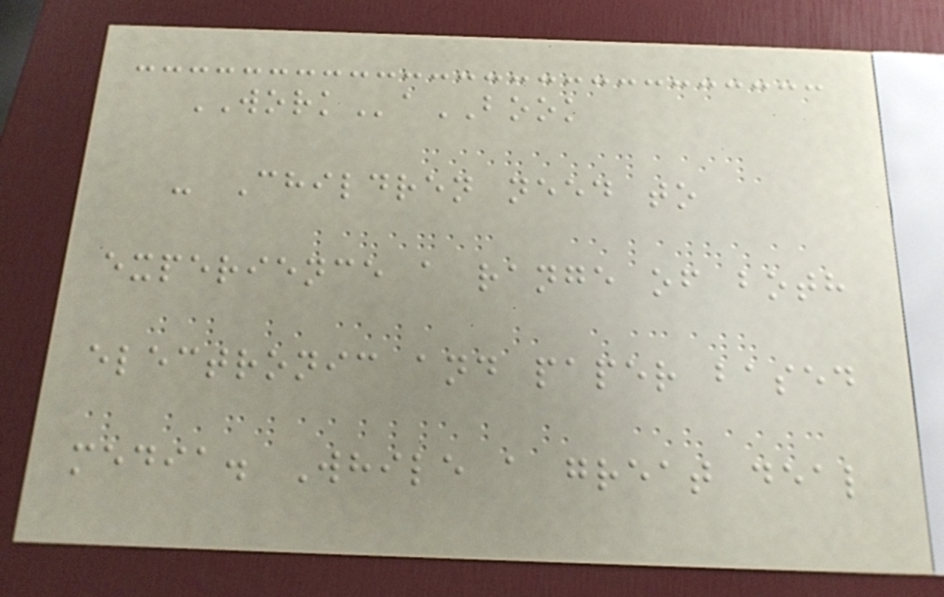WORKaBOOK
- Children need to
experience a range of both
electronic and paper based
media. While a great deal
